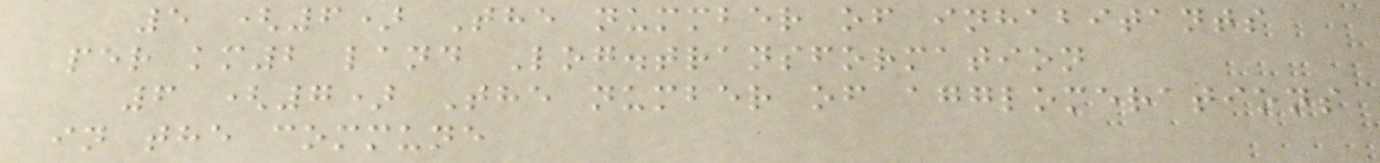5 (6) The nummber of inhabitants
per km2 land Log.transformation
6 (7) The number of agglomerations
in the commune
